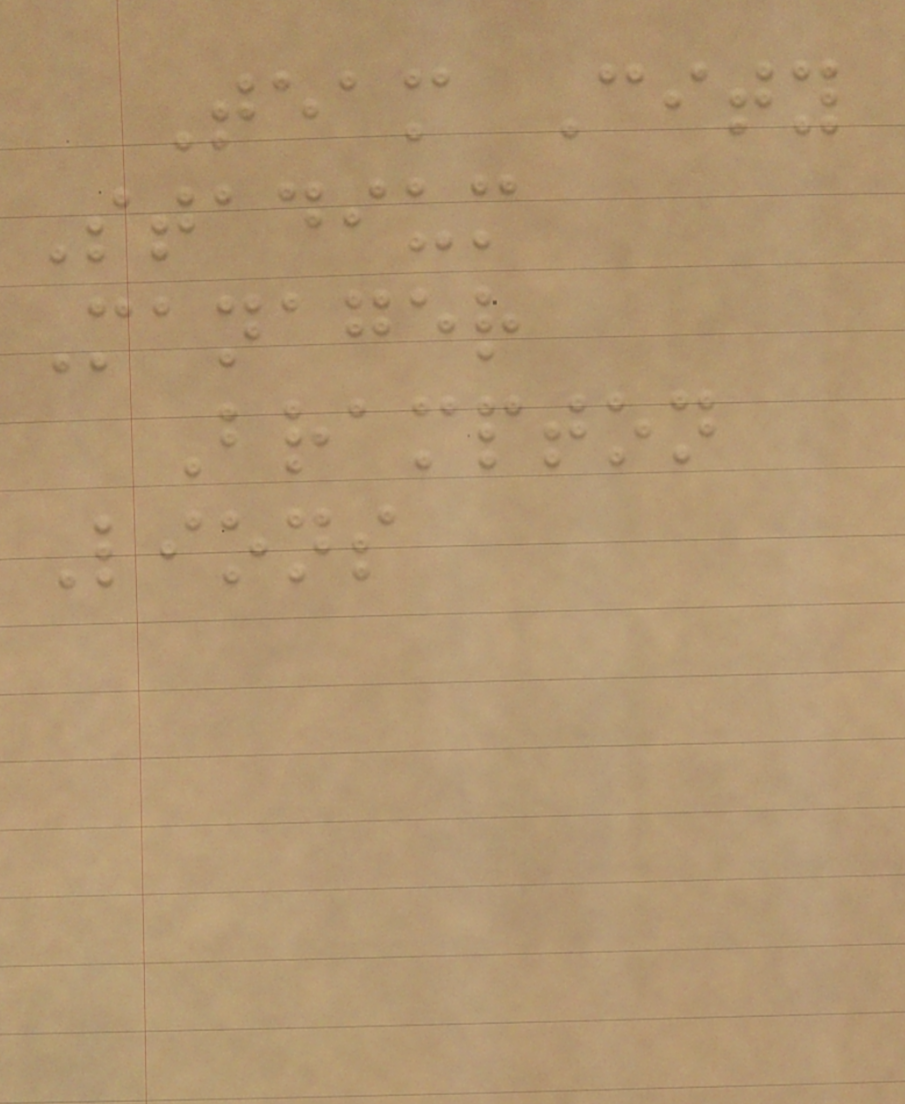Team City
Stadium
Manager
Brampton
Lions
